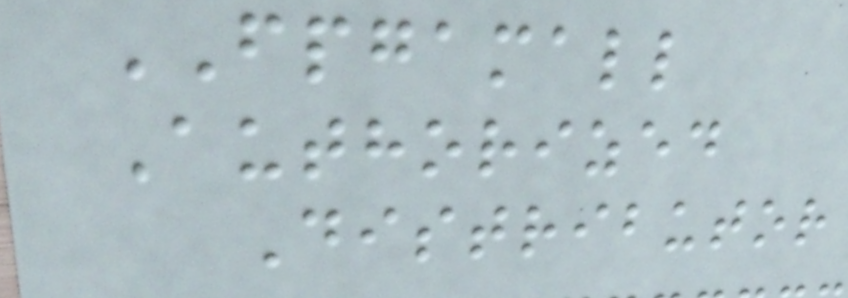FPGAMALL
Authorized
Distributor
